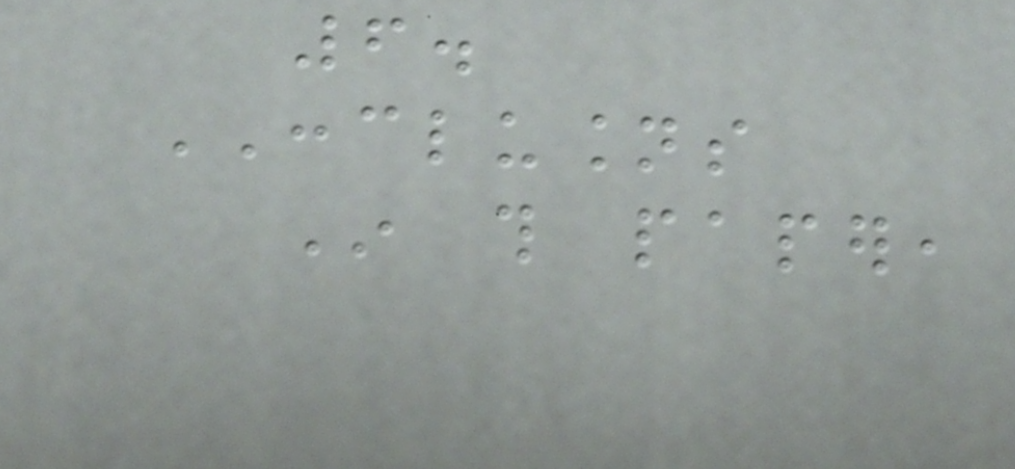6.
CONCLUSIONS
In this paper,
